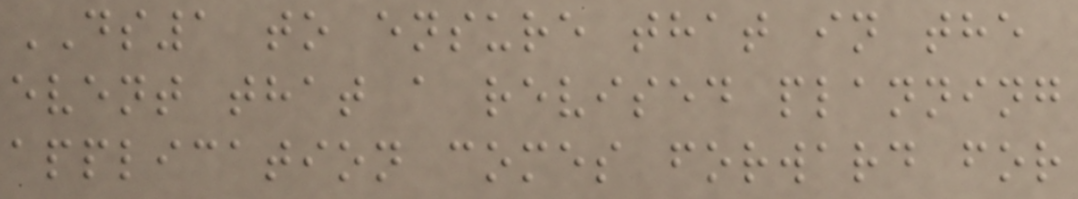DS1 to ensure that in the
event that a revised planning
application comes forward for
